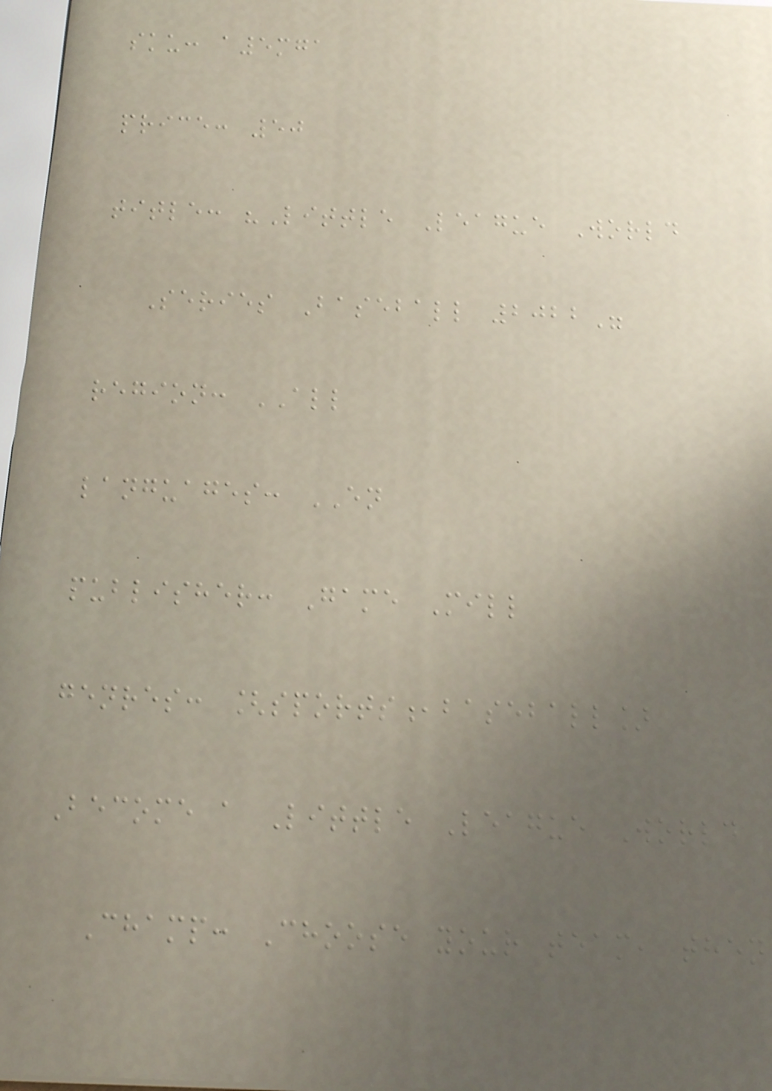sku: a5mga
price: 50
title: "Little League World
Series Baseball 2022"
region: ALL
languages: EN
publisher: Game Mill
genres: [sports,baseball]
Become a Little League World
Champ: Choose your team, then
